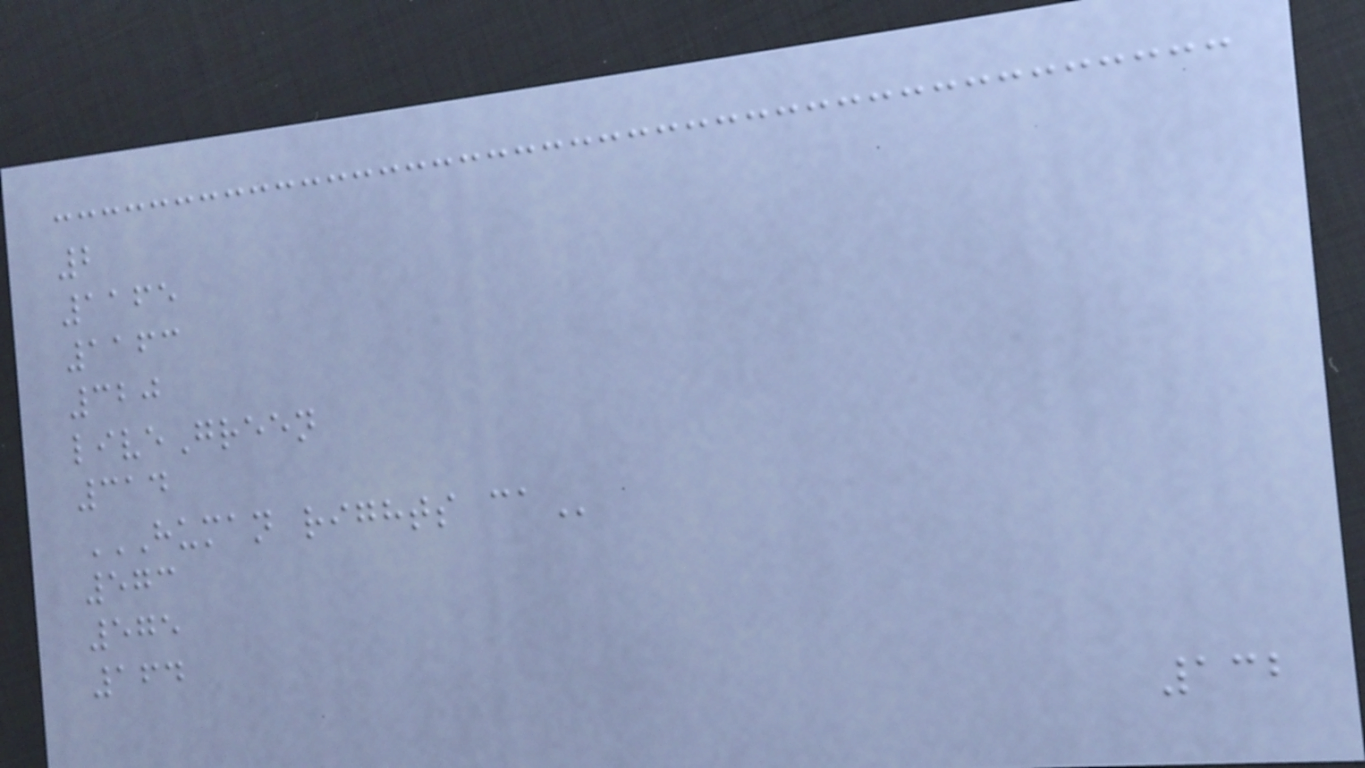2
1165
1163
320
liveGreen
314
HUMAN RIGHTS CA
573
575
164
132
